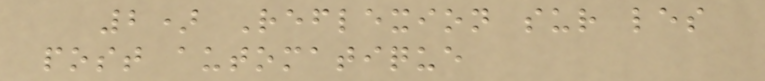2) Reflexion sur les
post automatique
